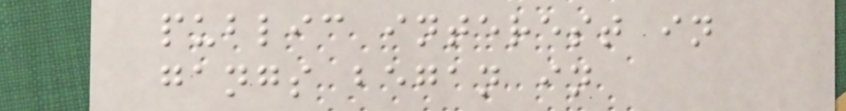public interest in
gangs began in
